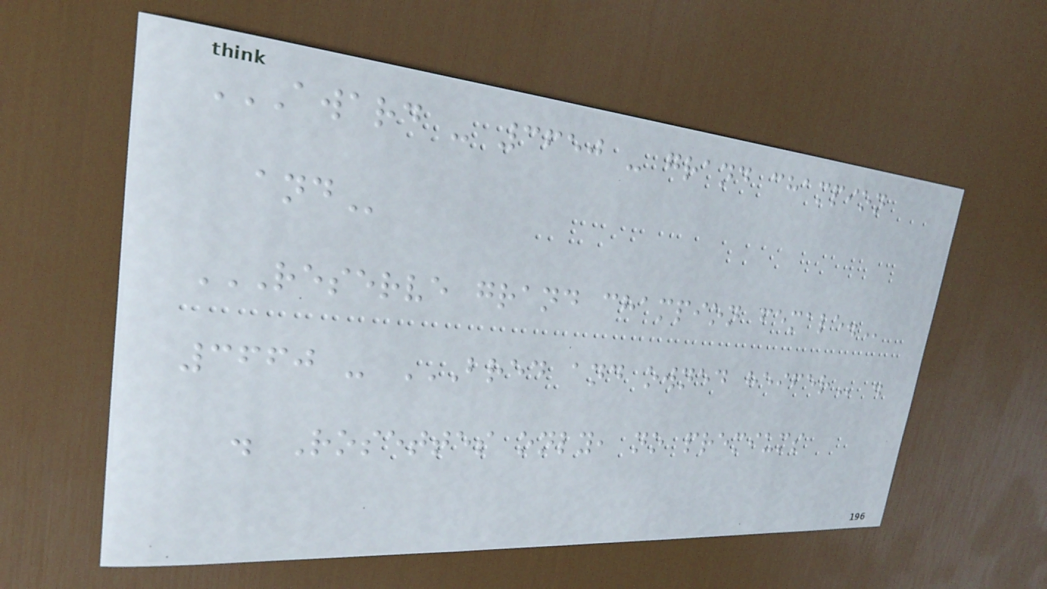AWARD - 3650 - GRAND CHAMPION
AND
RESERVE GRAND CHAMPION FEMALE.
3660 - BRED AND OWNED HEIFER .
. Rosettes only, no premiums
